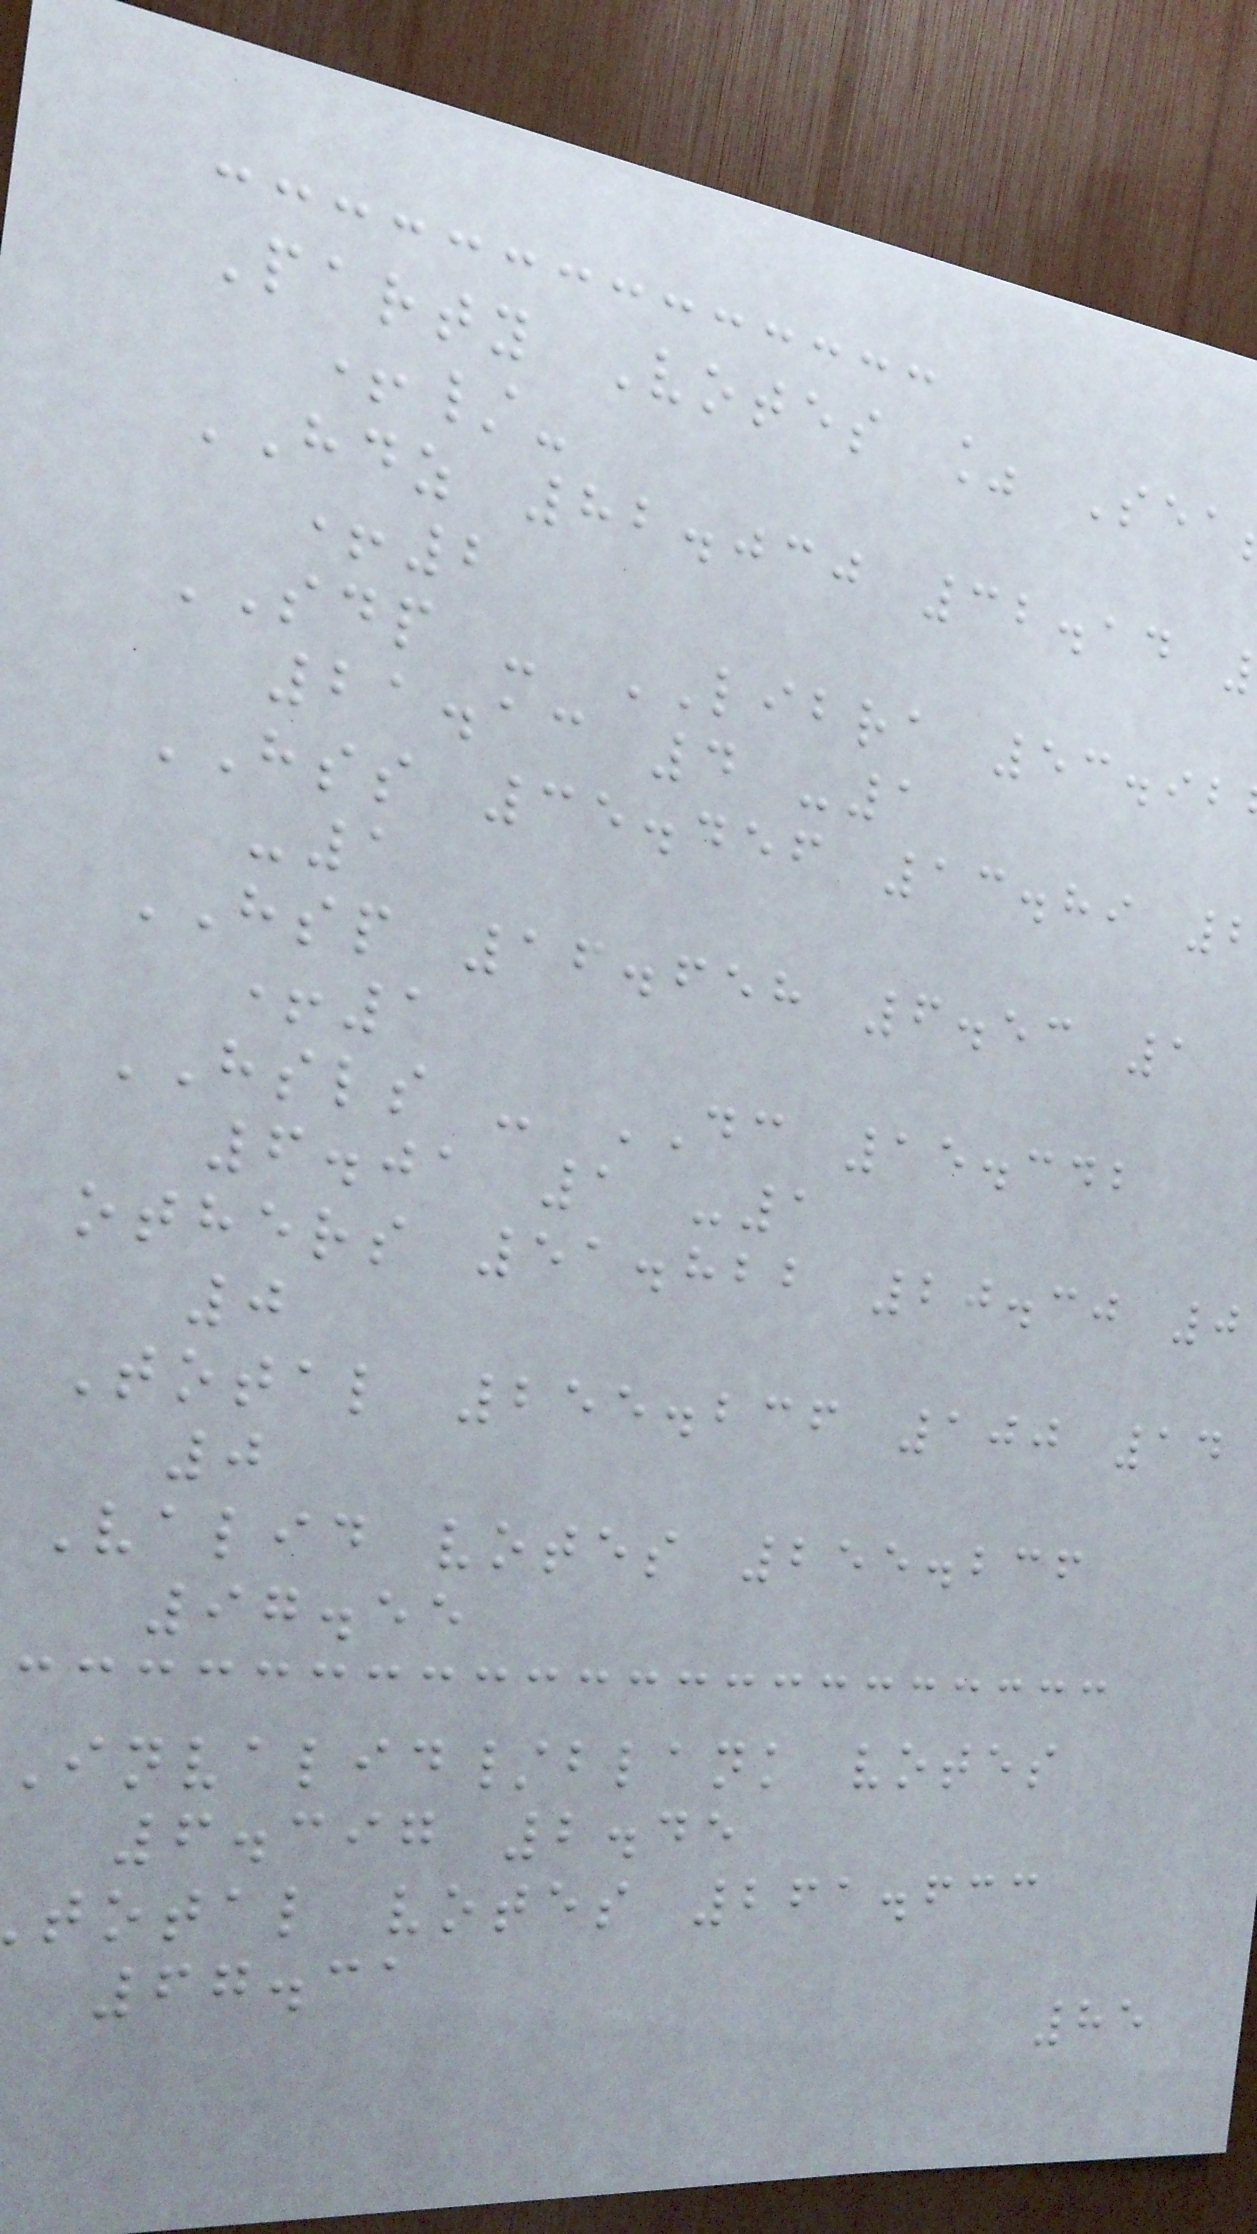Party Votes % Sea
+/-
HDZ 82.030 32.14
+2
SDP - LIBRA 53.92
21.13 4 -1
HSS 35.456 13.89 2
-1
HSP 16.658 6.53 1
+1
HSLS - DC 15.342
6.01 1 -1
others 51.822 20.30 0
0
Total 255.236 100 14
0
Valid votes 255.236
97.55
Invalid/blank votes
6.397 2.45
total votes 261.633
67.31
85
